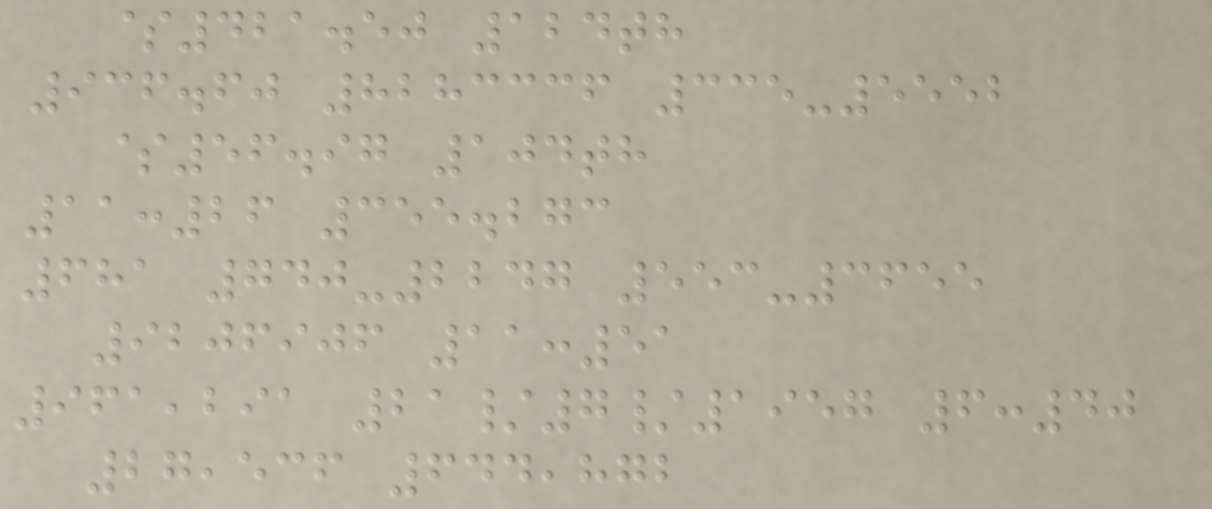$421.50 124th
936.60 8283336 335-5552
$56.97 104th
11:26 355.273
681 740-2247 553-3655
9206906 11:51
961,291 21/7/1957 6:40
27,536 644,872
